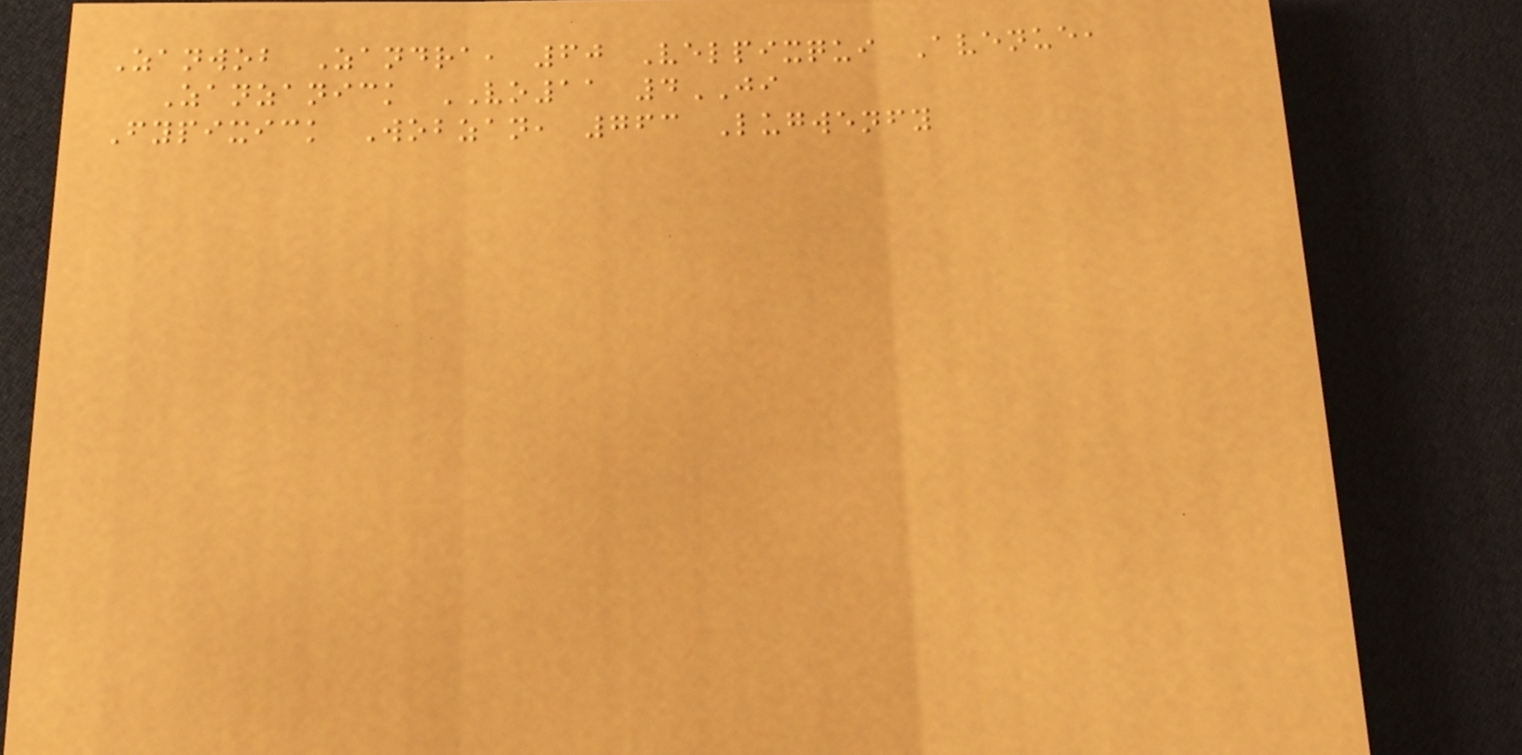Zanwob Zandra, 60 Velpixqui Avenue,
Zanzanick VO11 4JI
Fypixick Wobzan, 763 Lugwenfy
